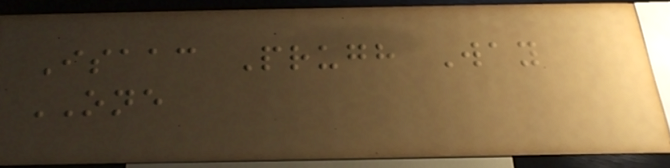Isaac Prugh Way
ONE
